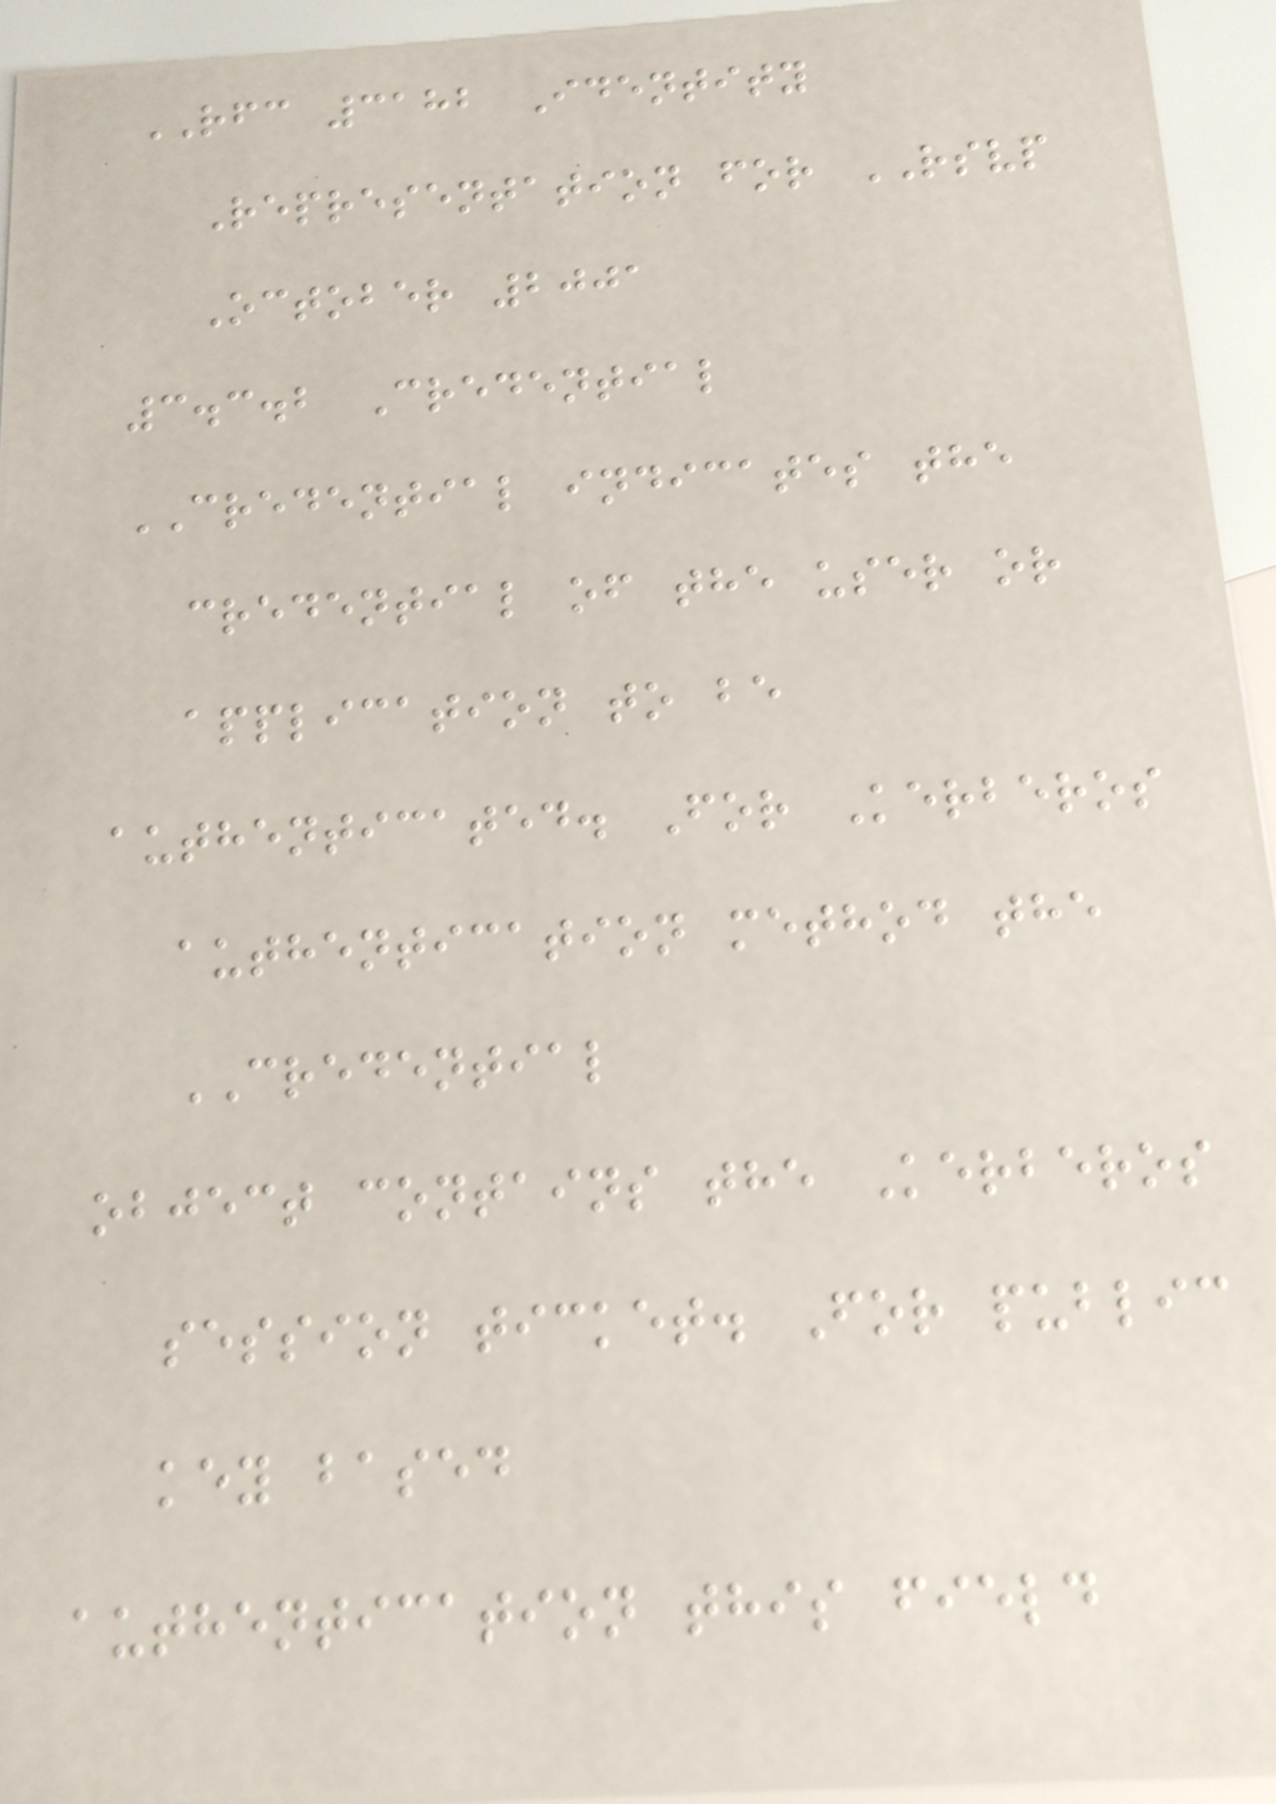RFC 3182 Identity
Representation for RSVP
October 2001
3.3.2 Credential
CREDENTIAL indicates the
credential of the user or
application to be
authenticated. For Kerberos
authentication method the
CREDENTIAL
object contains the Kerberos
session ticket. For public
key based
authentication this field
